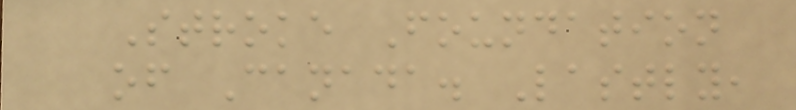Stroke Foundation
of Canada. Lastly,
